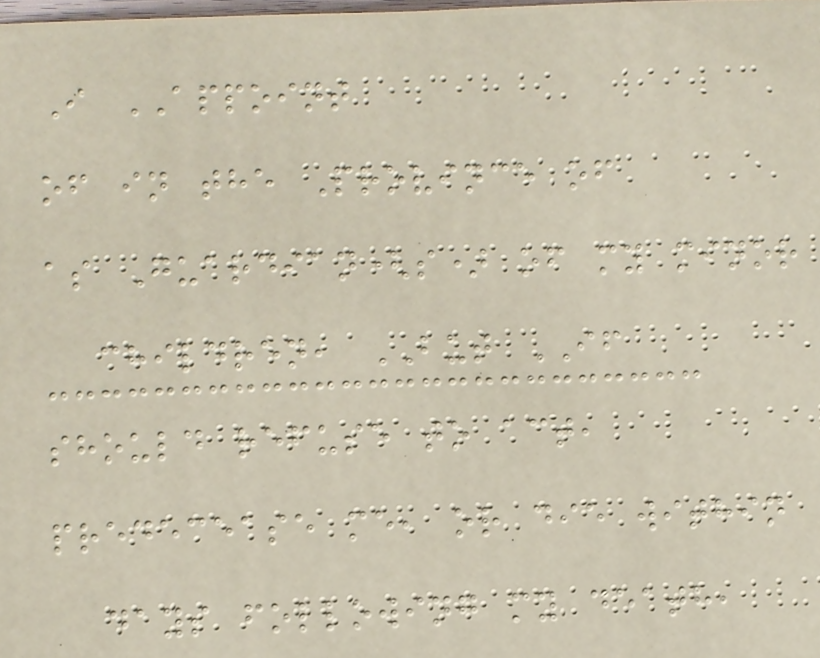I APPOINT
of in the Province of
as Guardian(s) of my minor
children, BUT IF
should refuse to act,
predecease me, or die within
days following my death,
